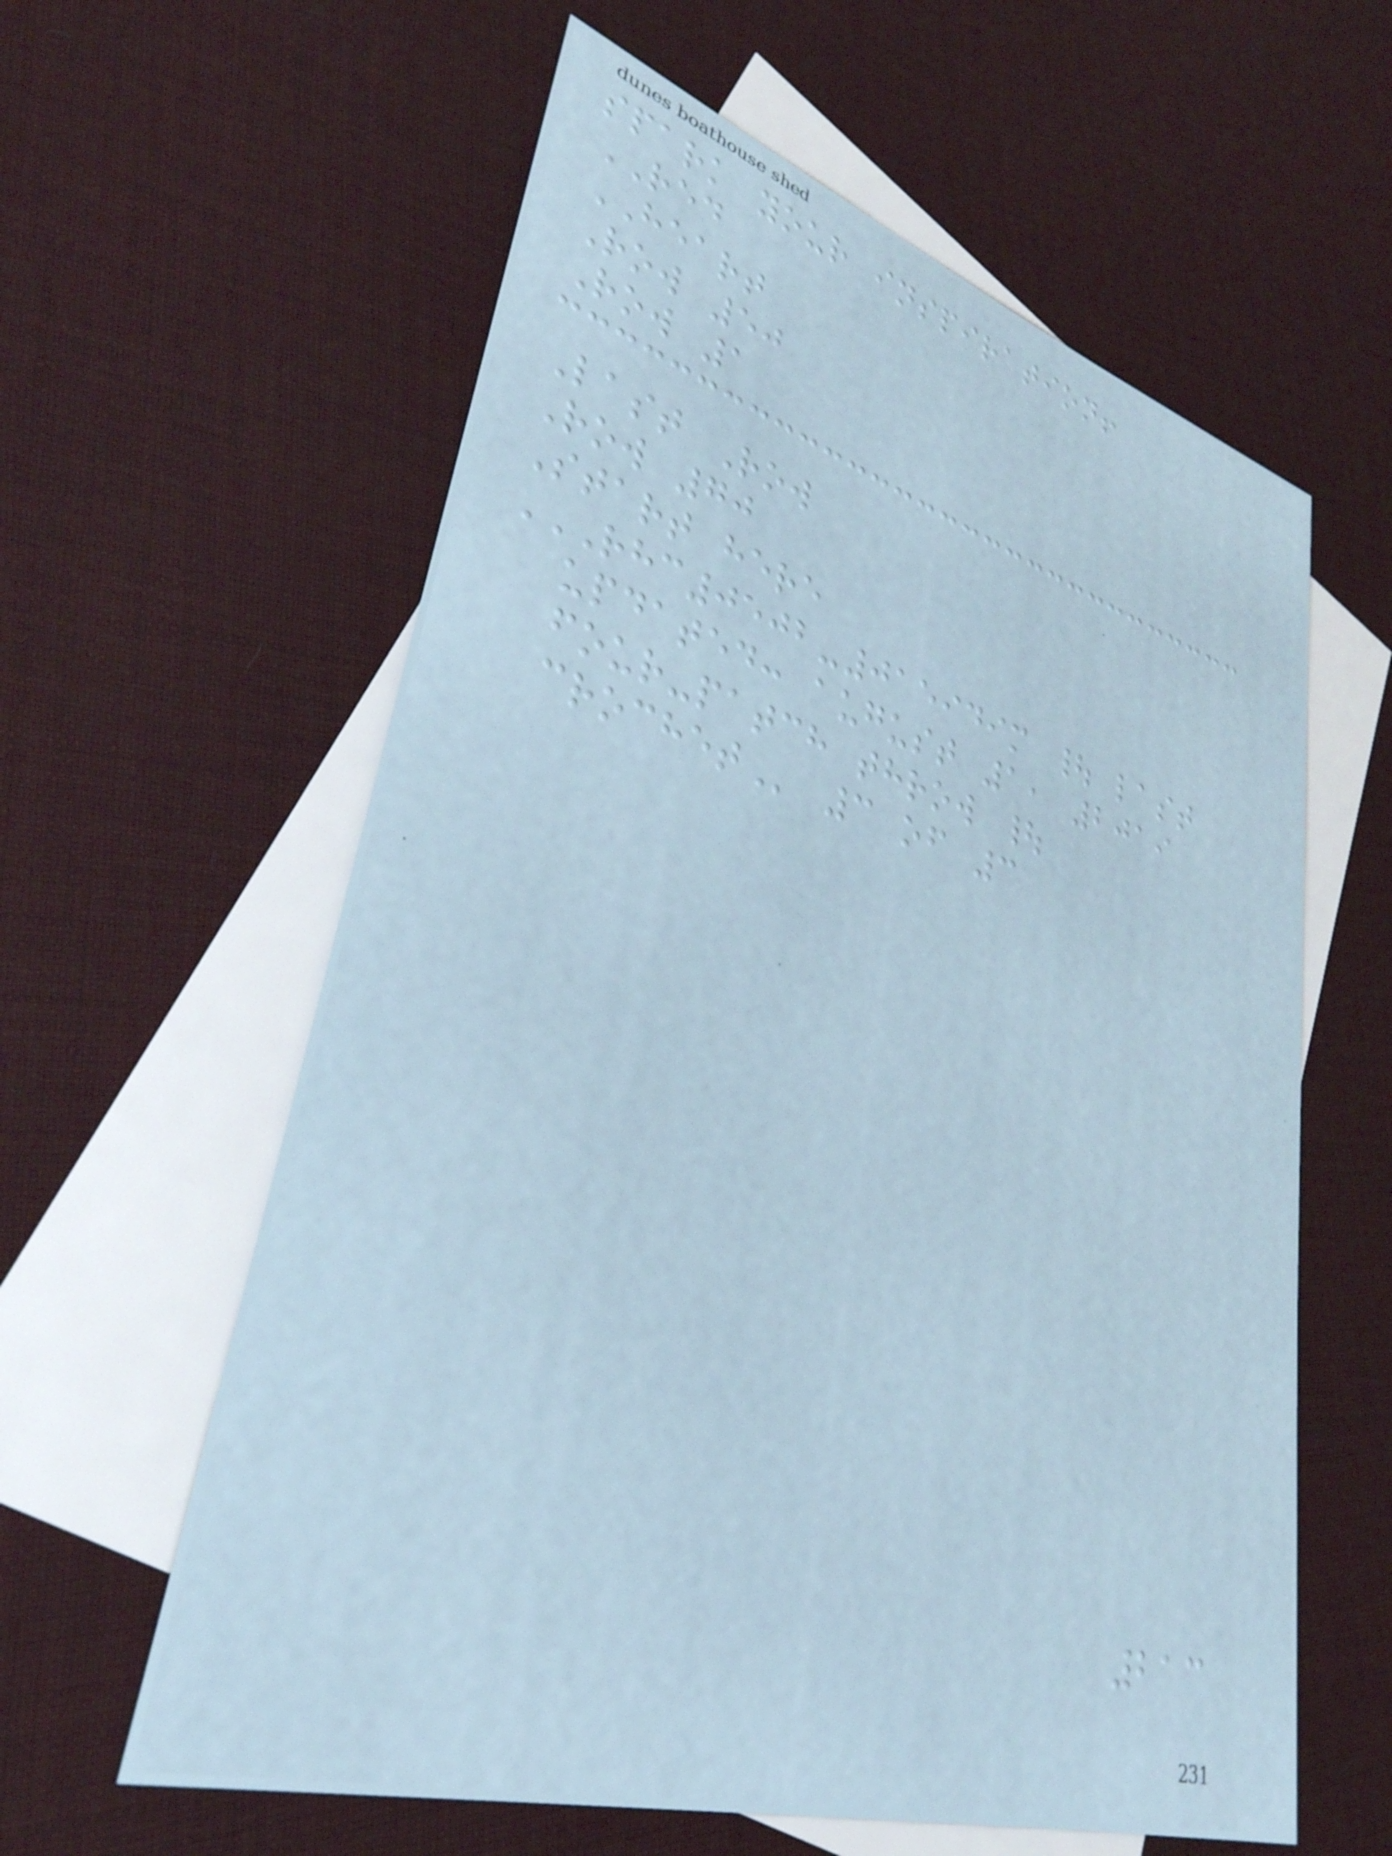spark your inspiration!
RED
HEART
Row 50
Row 1
Last Row
Row 70
Start here
RHC0502-015949M | LAST
UPDATED: AUGUST 1, 2019
FOUR-PATCH THROW |
CROCHET 3 of 3
213
